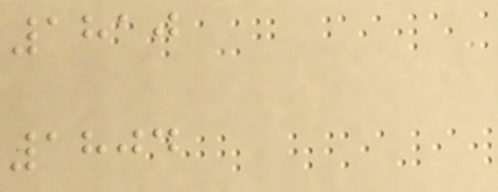1810
1804
